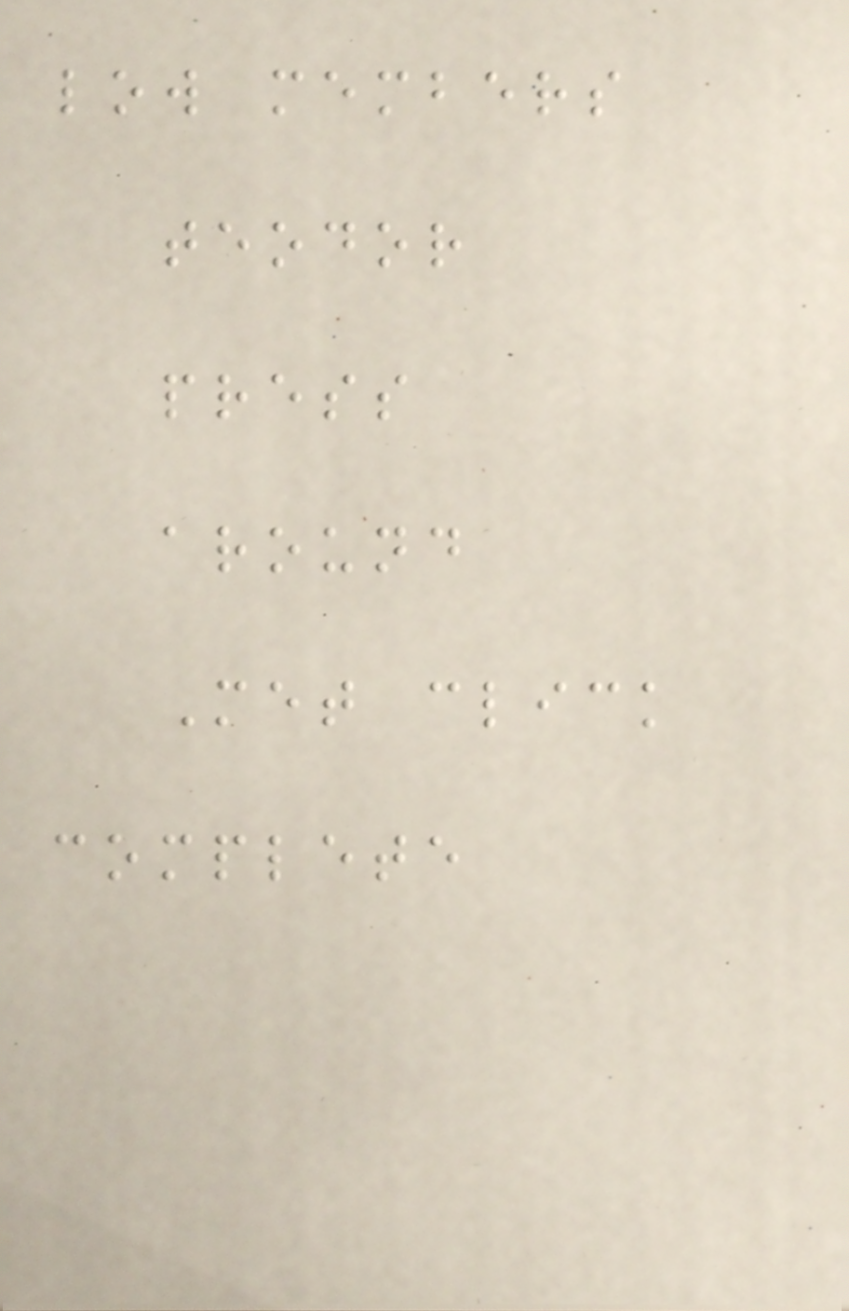low members
teodor
press
around
Met click
complete
